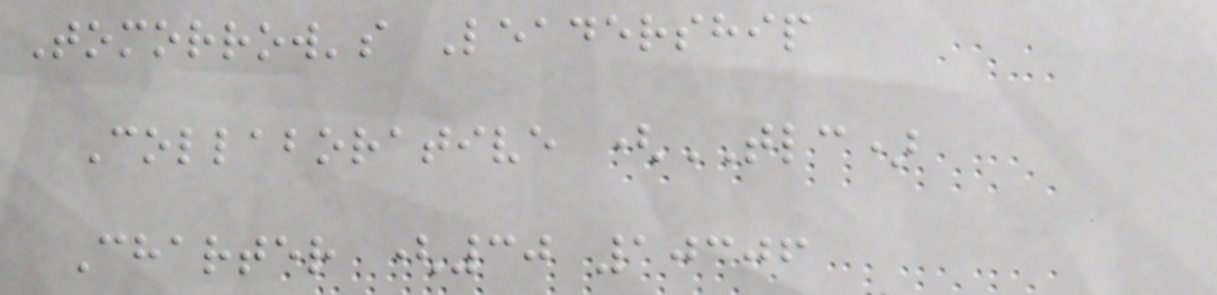Tomorrow's Leadership
Collaborative (TLC)
Charter (30 10306
